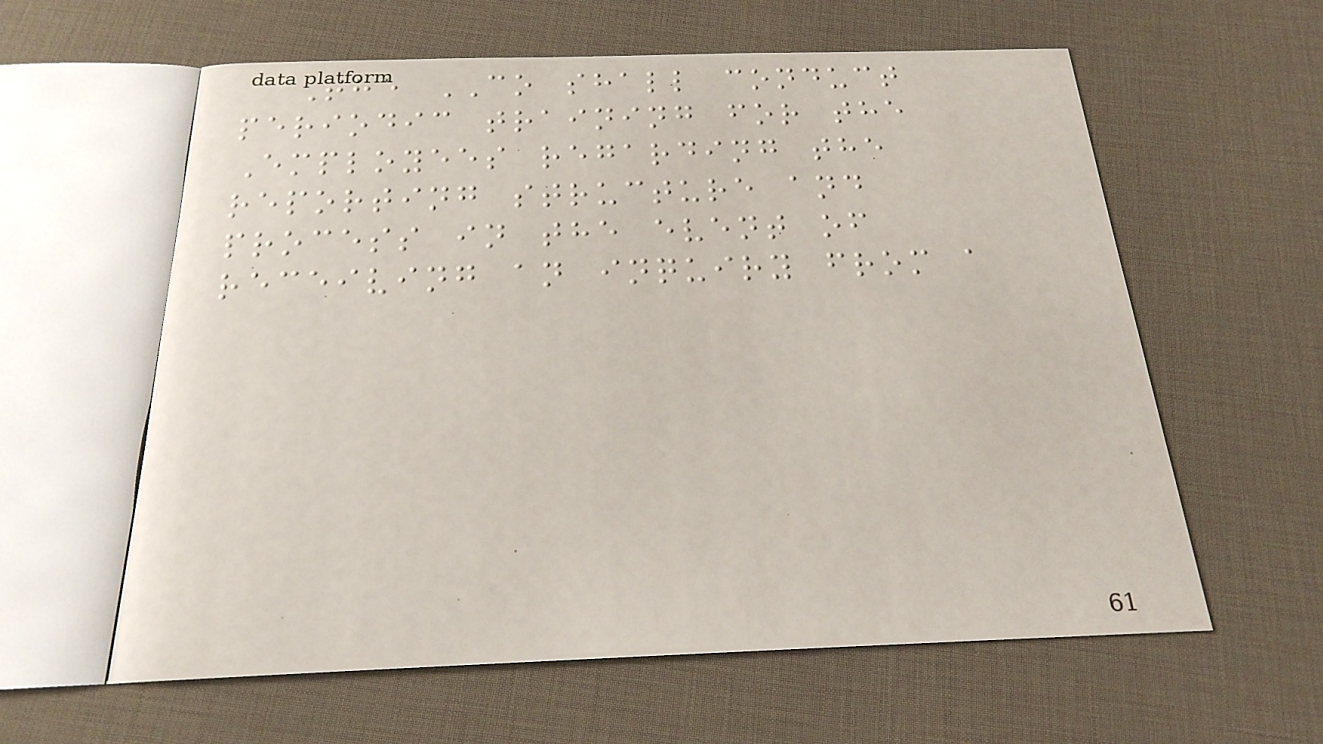The CO shall conduct
periodic training for the
Employees regarding the
reporting structure and
process in the event of
receiving an inquiry from a
